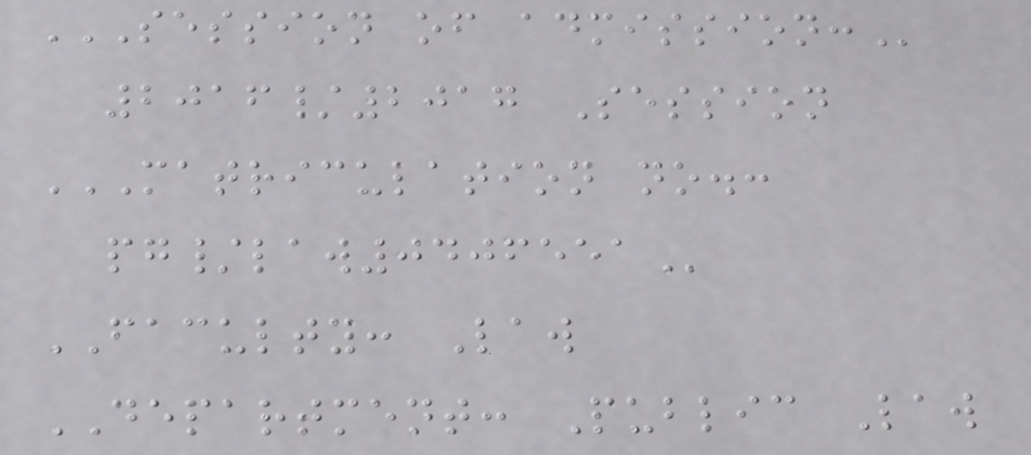SESSION OF ADMISSION:
2016/2017 Session
MATRICULATION NO.:
PG/LAW0406551
FACULTY: Law
DEPARTMENT: Public Law
